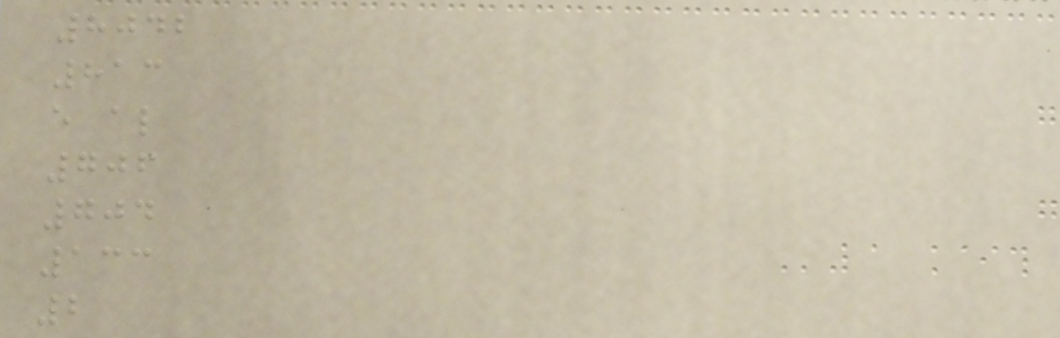8042
813
e al
706
704
133
2
